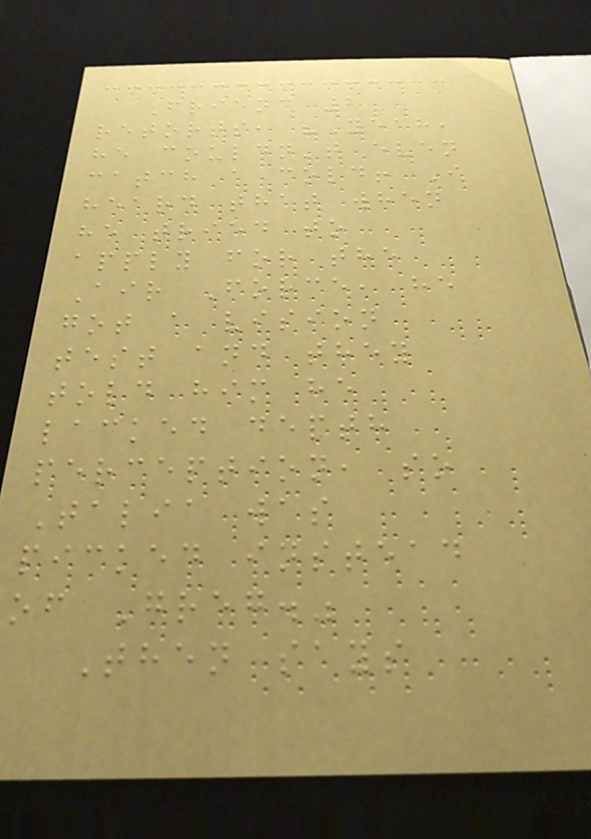Friend 2
retorts, "Yeah,
he couldn't even
catch a cold! I
heard that when
he tried to
apply for the
Air Force, he
got a vision
test and they
told him he
lacked depth
perception, so
Talia was
picked instead
of Greg."
Then says
